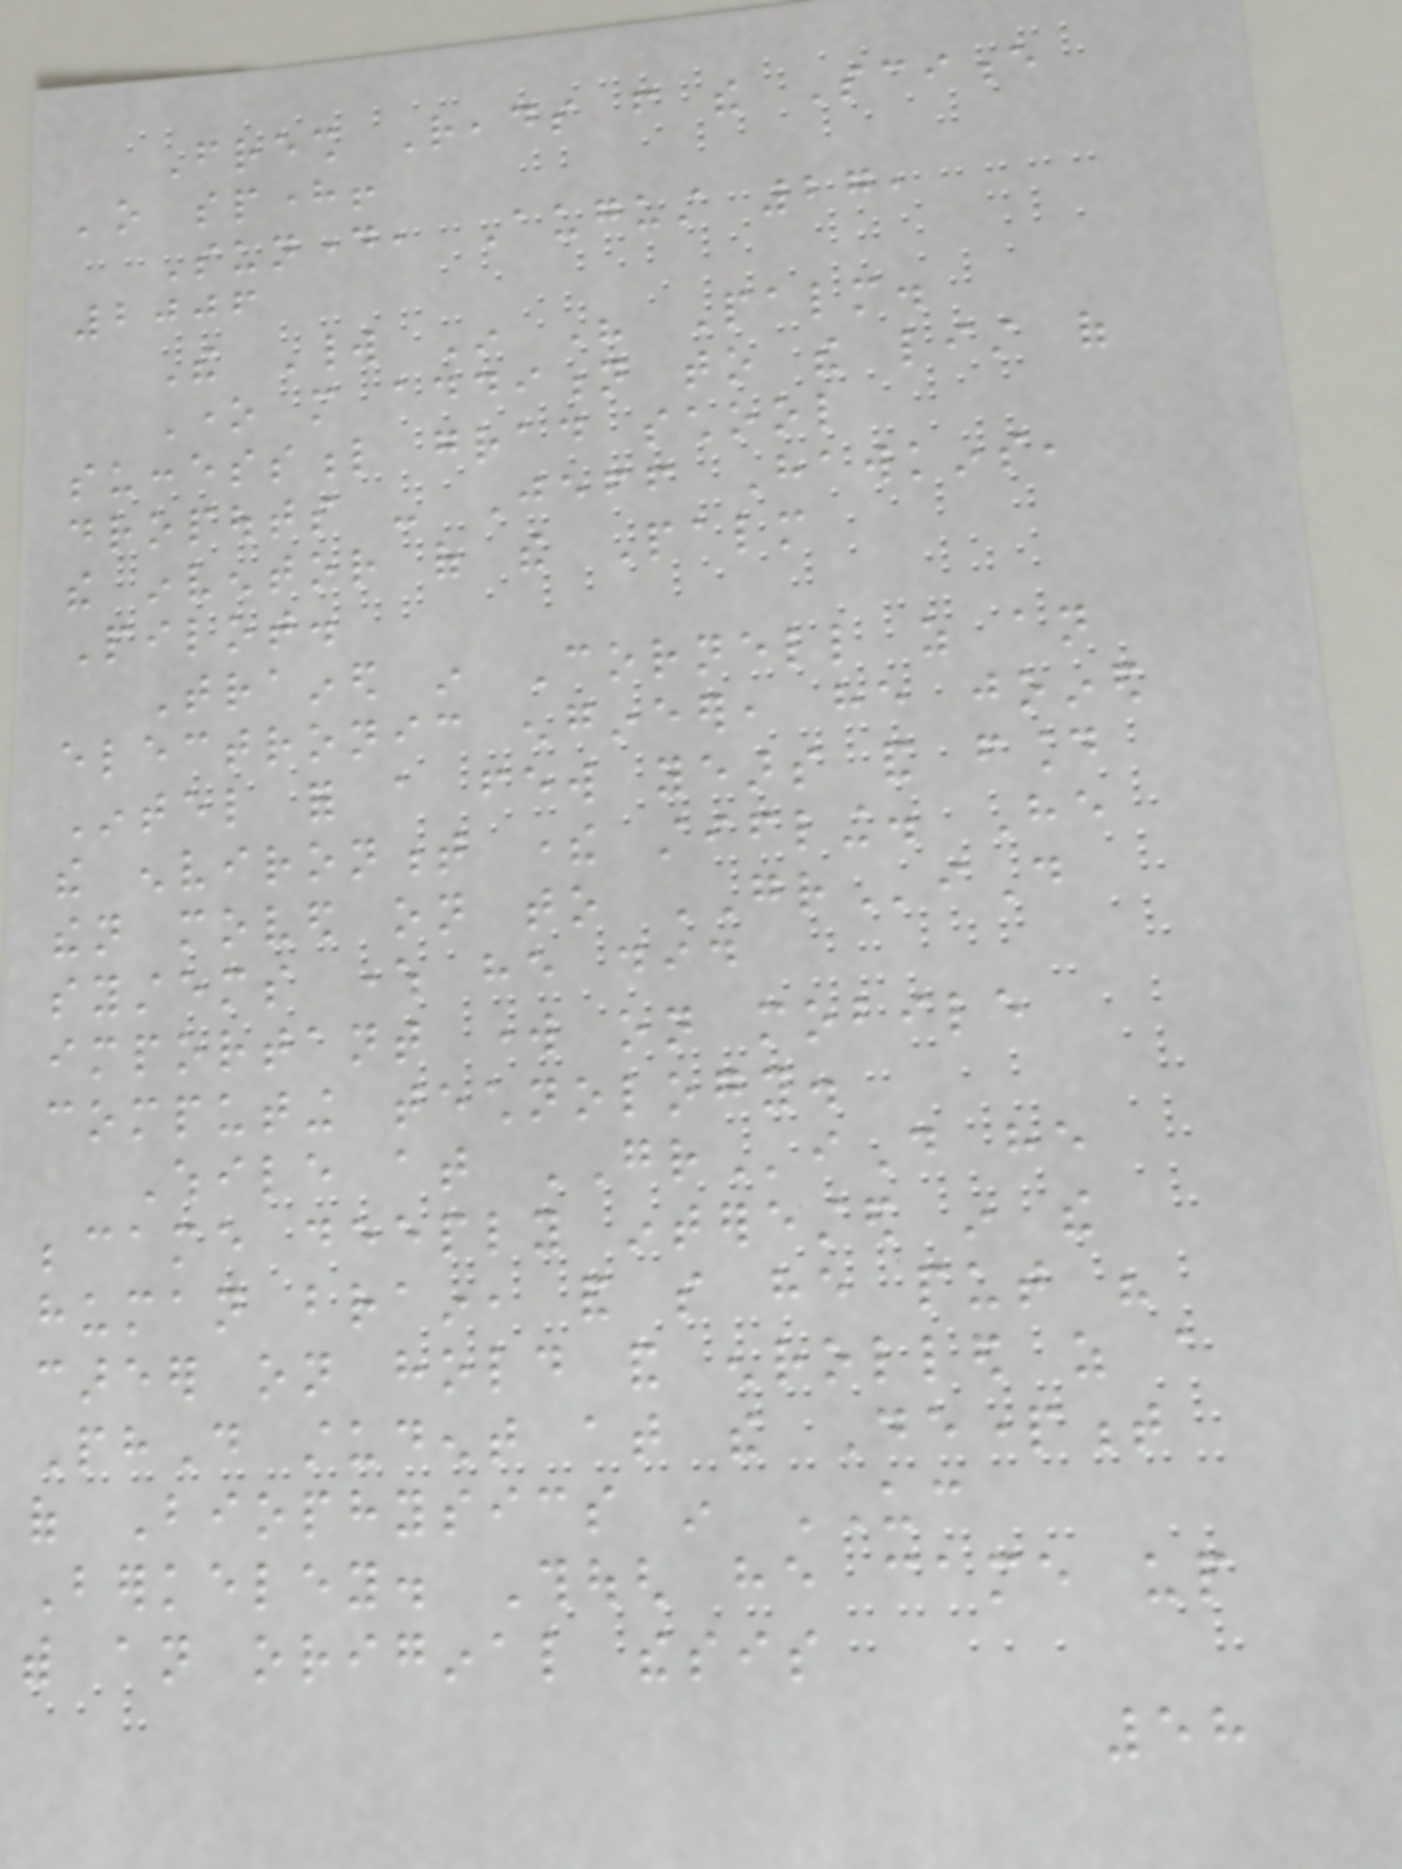Fresh Reads from the Science
'o sphere!
Sunday, August 27,
2006
The World In His Palm.
One more addition to the list of
successful grad school
dropouts - Jeff Hawkins,
the inventor of the Palm
Pilot.
Trained in Cornell as an
electronic engineer, he joined
Intel for a few years and found
the environment there stifling. He
then moved on to GRiD
systems where he did
important work on mobile
computing technology.
While at GRiD he
became deeply interested in the
human brain, and so he put his
career on hold and enrolled as a
PhD student at the Department
of Biophysics in UC
Berkeley. Though he came up
with an original thesis
58
